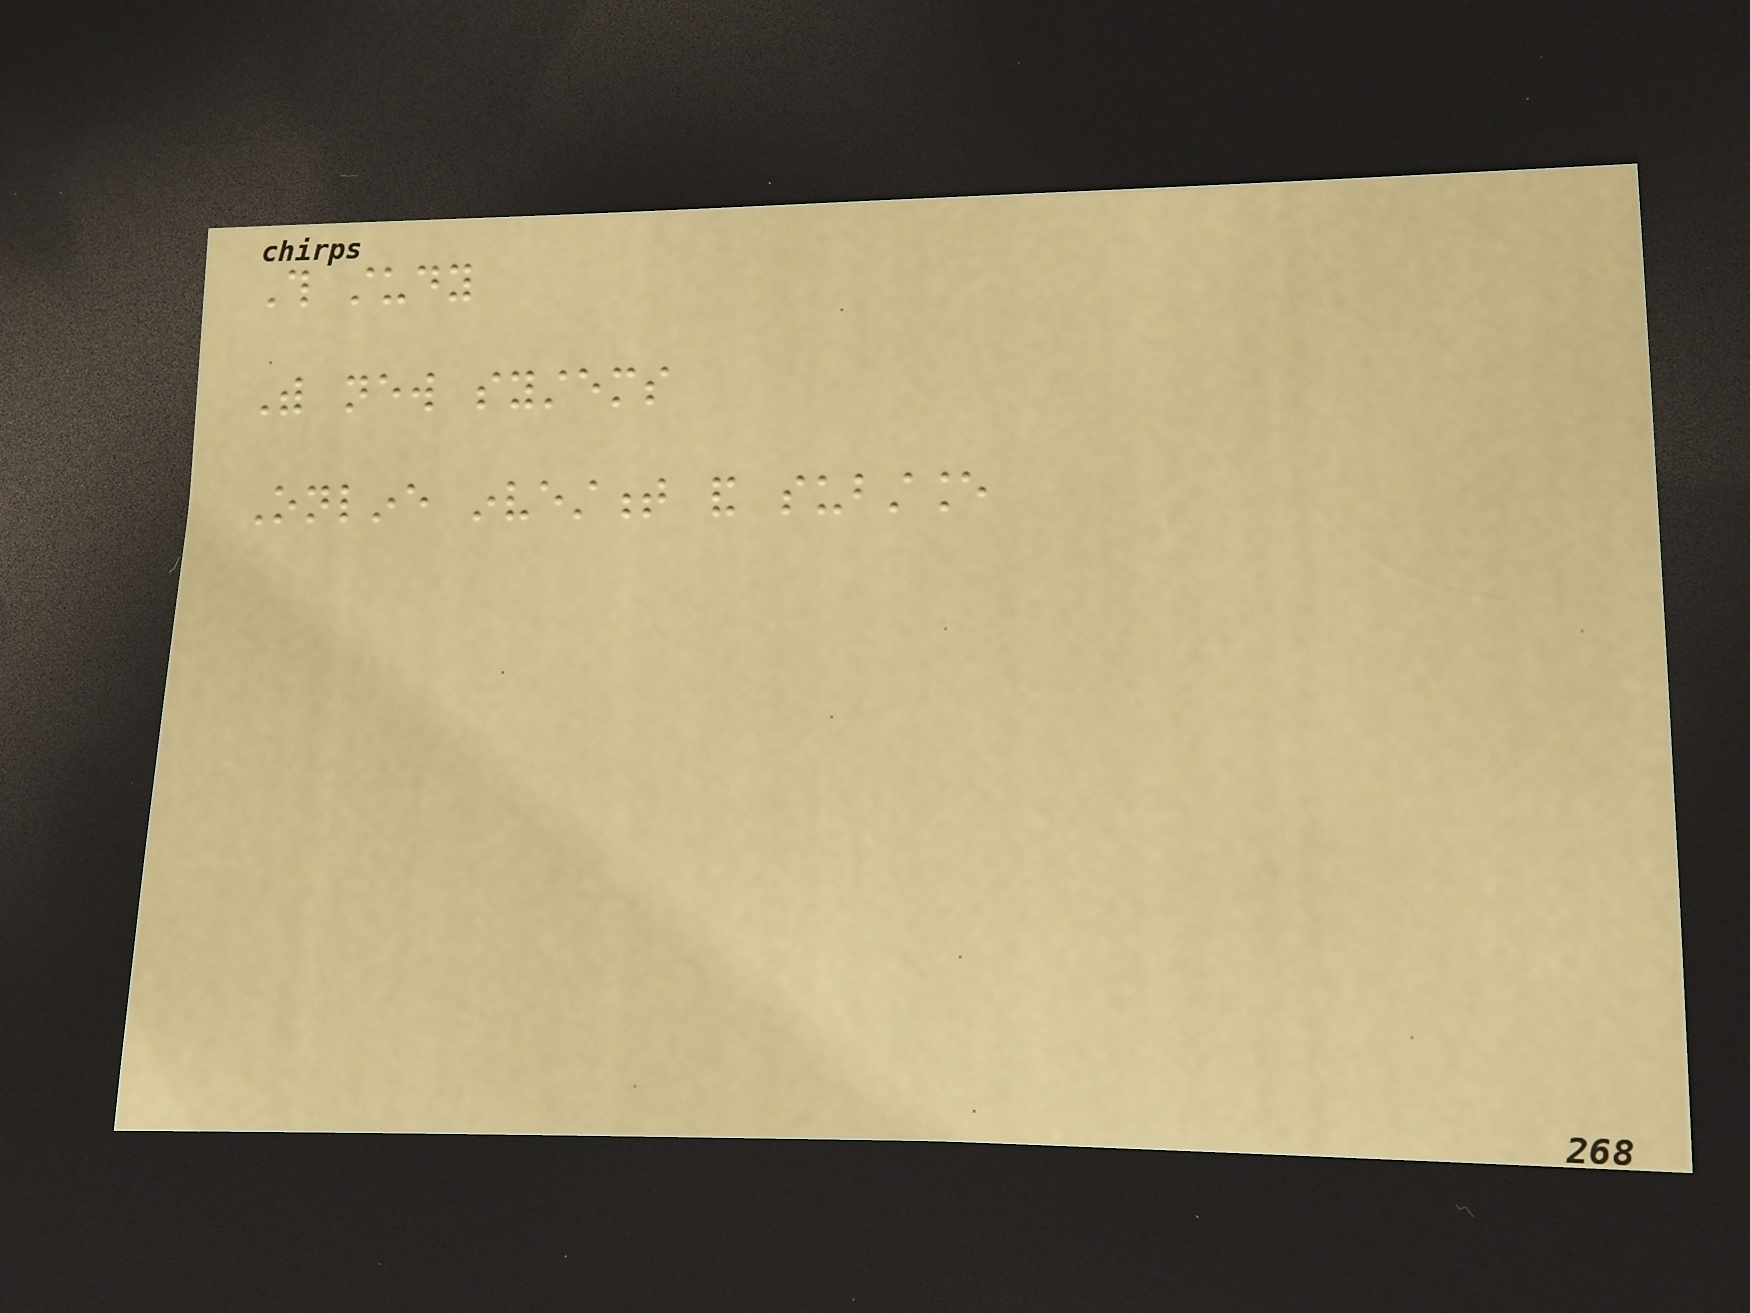This study
With new systems
Online investment and substance
